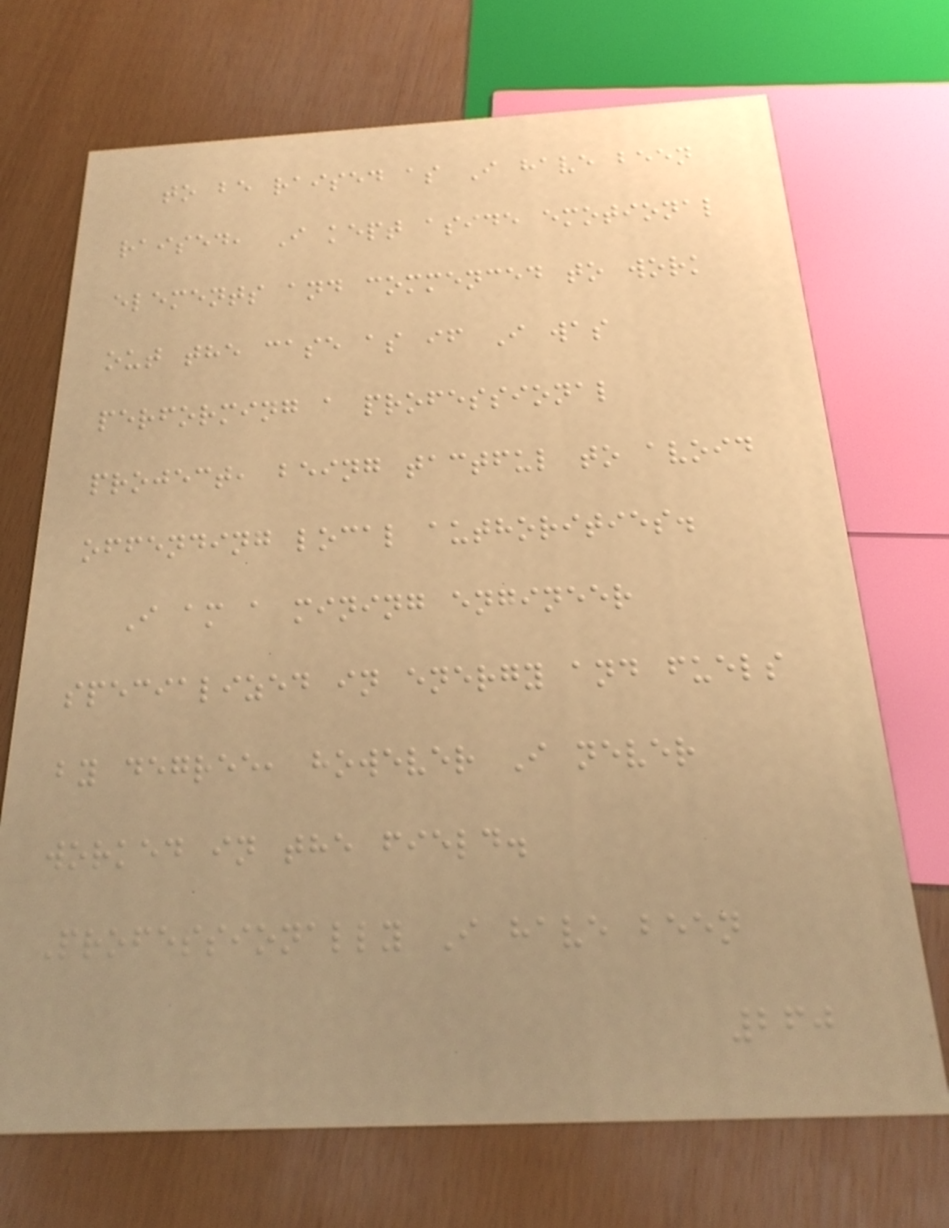to be raised as I have been
raised, I kept aside emotional
elements and commenced to work
out the case as if I was
performing a professional
project, being tactful to avoid
offending local authorities.
I am a mining engineer
specialized in energy and fuels
by degree, however I never
worked in the field.
Professionally I have been
260
